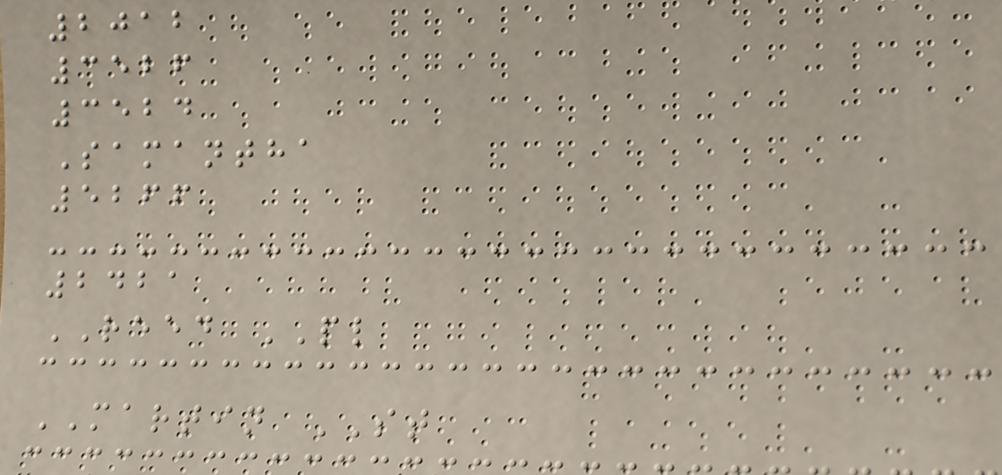2012
3526
3524
Samantha
5266
2421
REED PL
MARTIN ST
